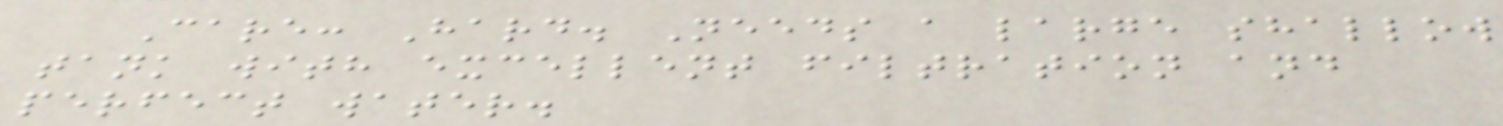Care: Hard. Needs a large shallow
tank with excellent filtration and
perfect water.
